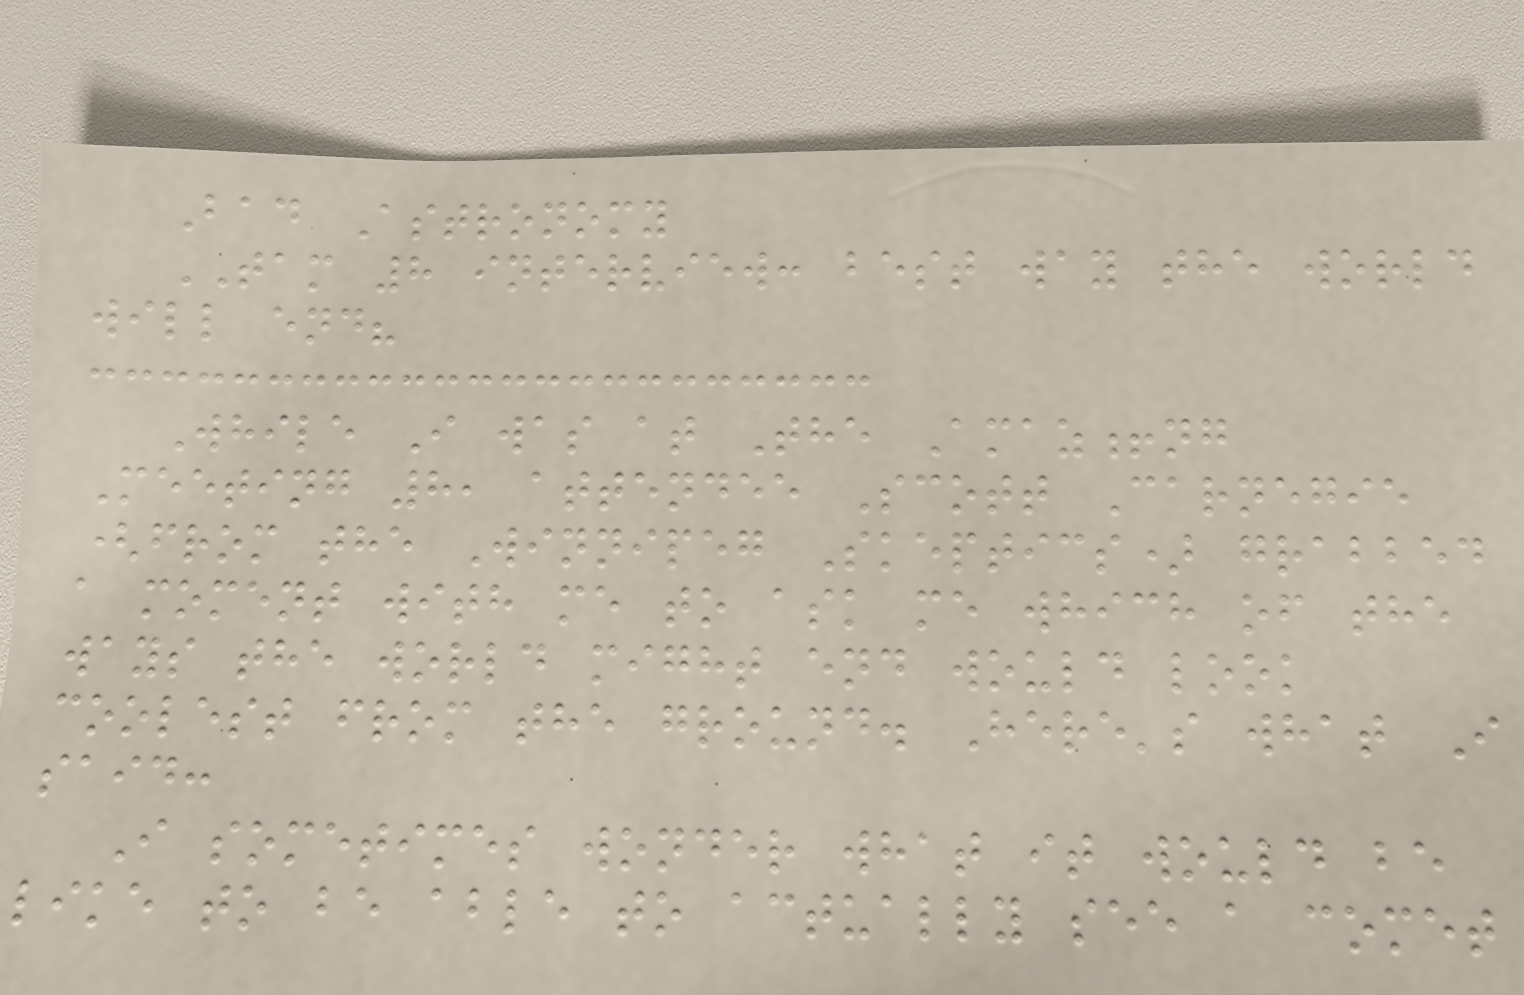Bad Astronomy
TAM 8 interview: best way the world
will end?
While I was at The Amaz!ng
Meeting 8, attendee Scott Carnegie
(from the Winnipeg Skeptics) grabbed
a moment with me to ask me which of the
ways the world might end would look
coolest from the ground. Here's what I
said:
I sometimes wonder what it would be
like to be able to actually see a comet
